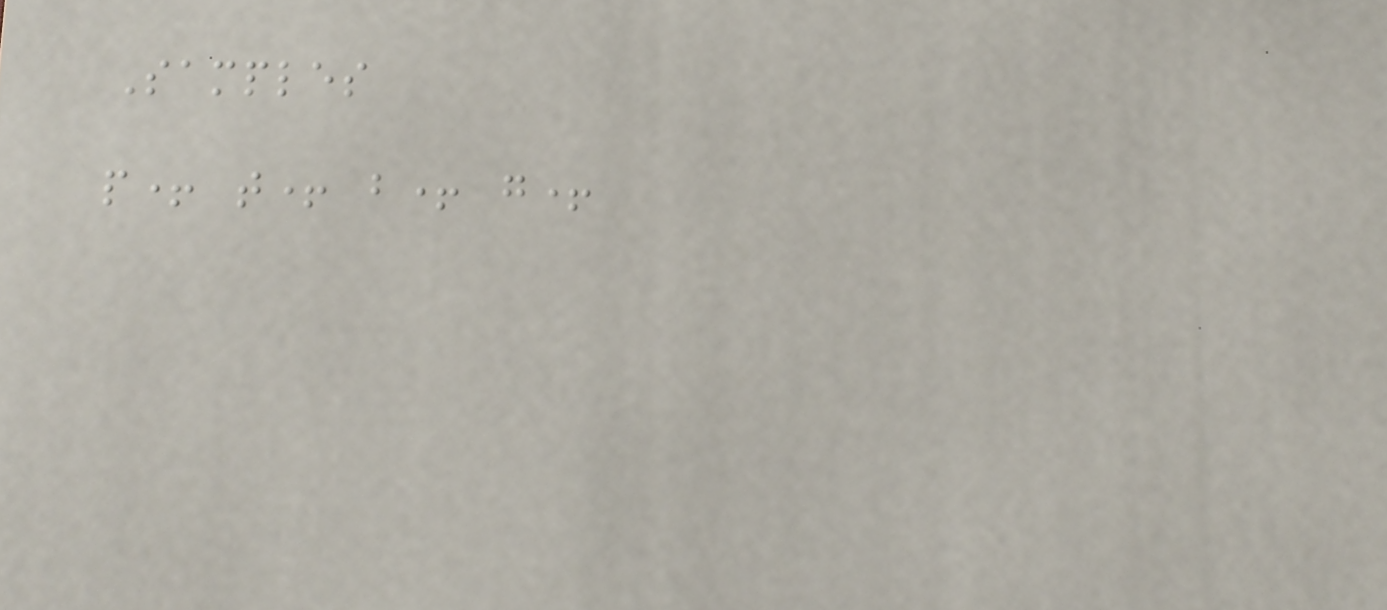Samples
p+ t+ b+ g+
